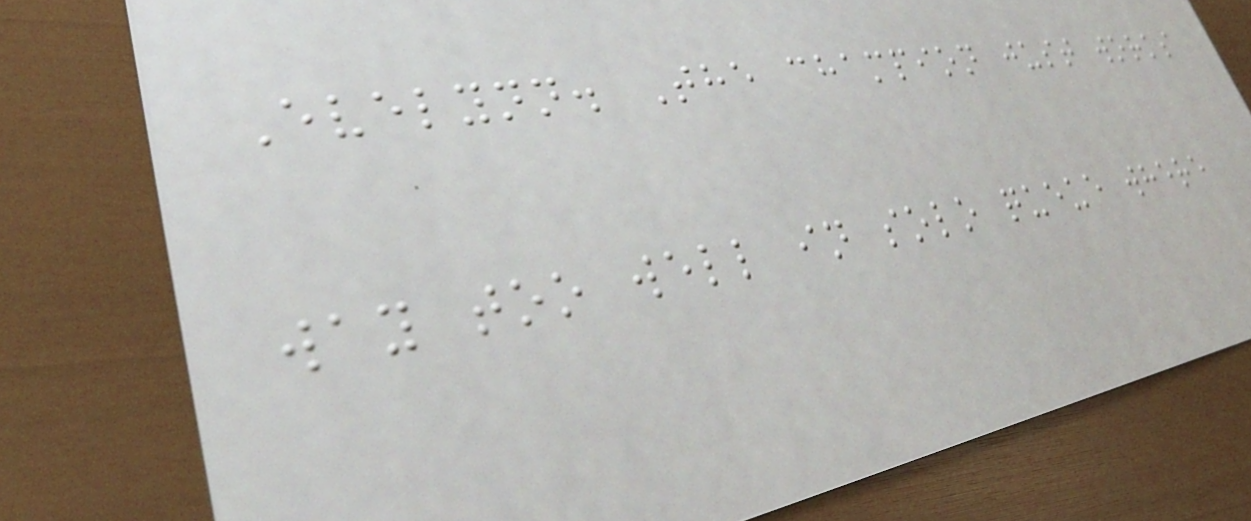Evelynn. The champion just works
way too well in solo queue where
